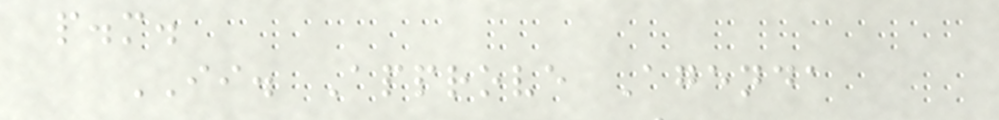p.m.
II. Approve Agenda
